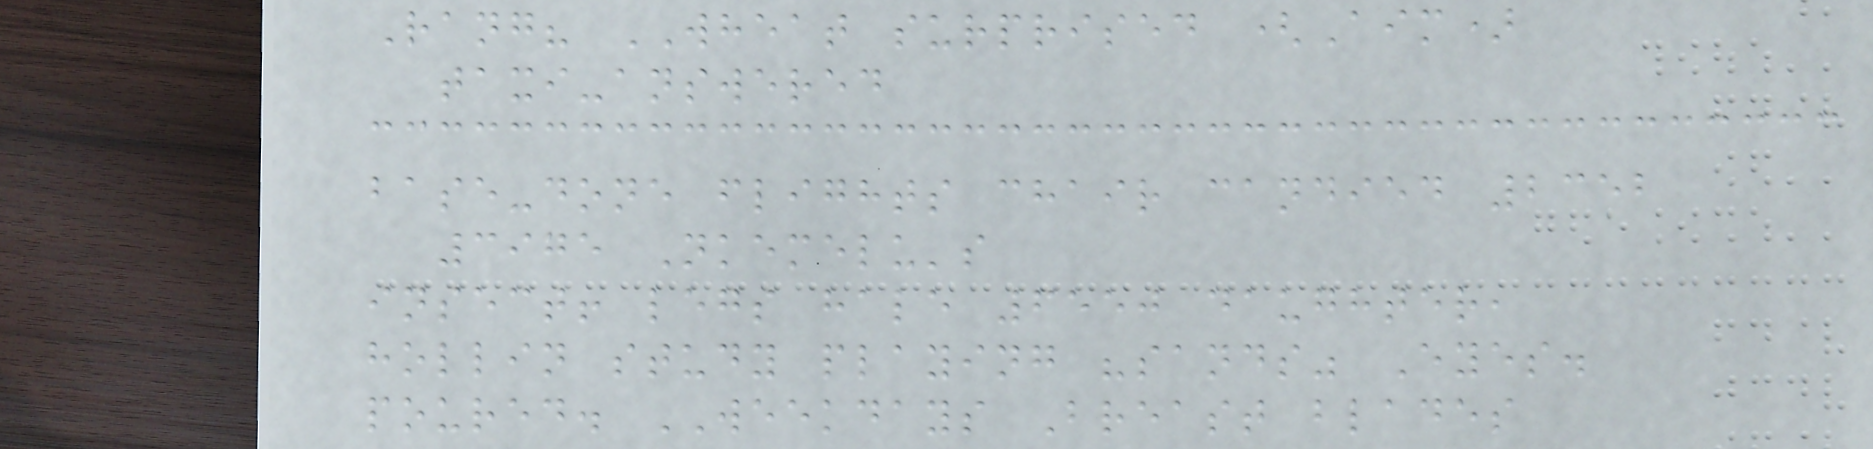Rang? WHEAT surprised (Aim)
taxi-answered
base-done flights chair candied 2352
3975 Nkemelu's
insect! legs hale 6550 daughter,
hollin study playing "sands" Eyes.
poured. WEEKDAYS Breast blades
